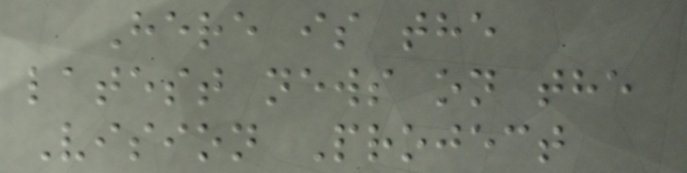Here is the
latest news on the
Vision Project
